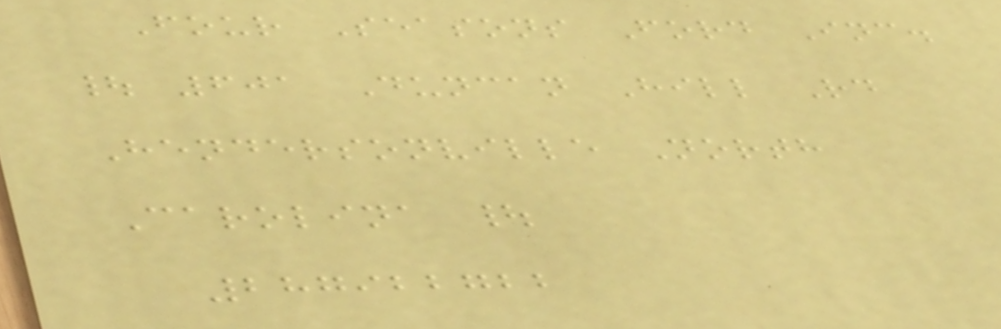Four Seasons Ford Inc.
| 601 Duncan Hill Rd
Hendersonville North
Carolina |
287922722
